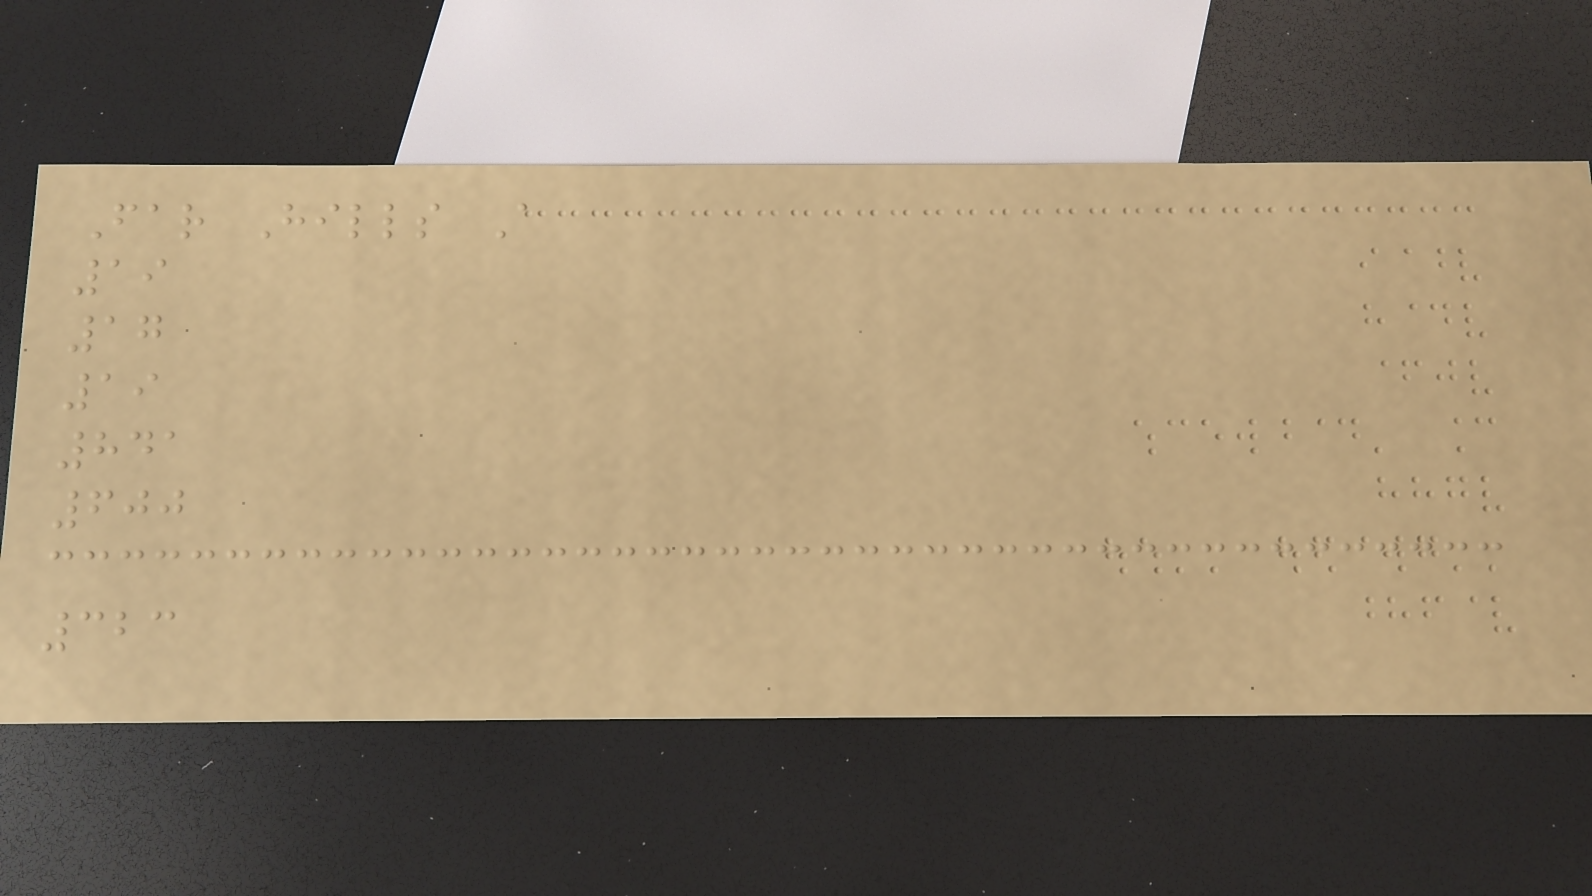Far Hills A
19
17
19
841
600
323
